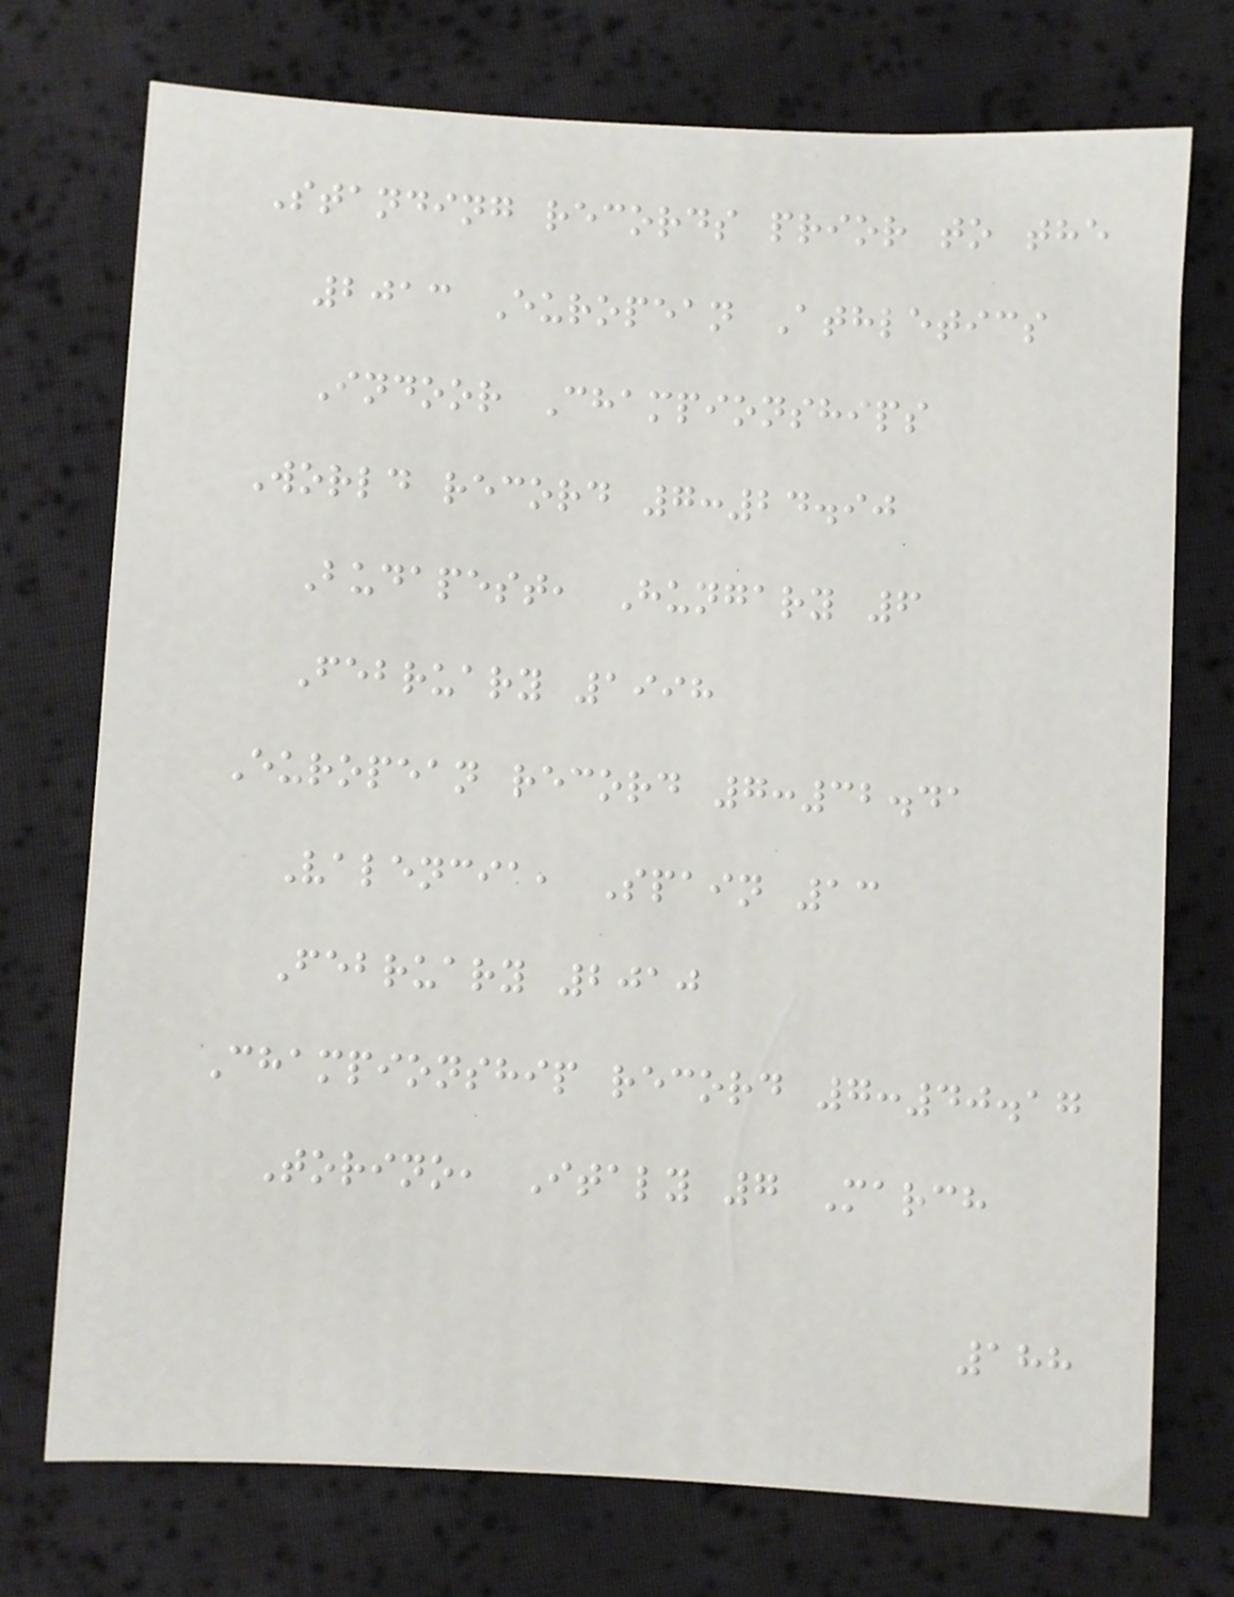Standing records prior to the
2013 European Athletics
Indoor Championships
World record 7:24.90
Budapest, Hungary 6
February 1998
European record 7:32.41
Valencia, Spain 13
February 2010
Championship record 7:40.17
Torino, Italy 7 March
188
